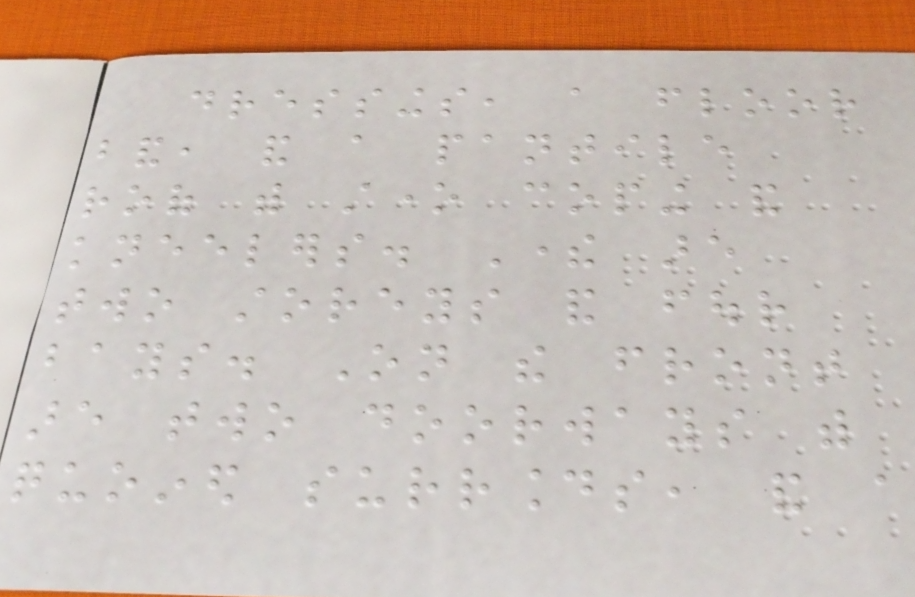dressings, a floor
band, and a pantile
roof with stone coping and
kneelers. There are
two storeys and four
bays. On the front
are two doorways with
quoined surrounds, and a
